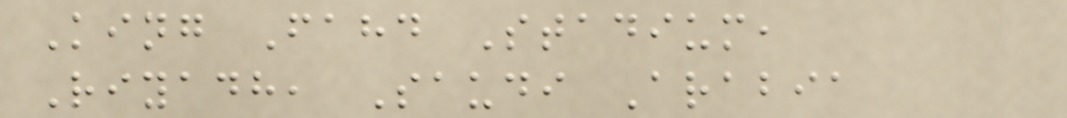King Fahd Stadium,
Riyadh, Saudi Arabia
